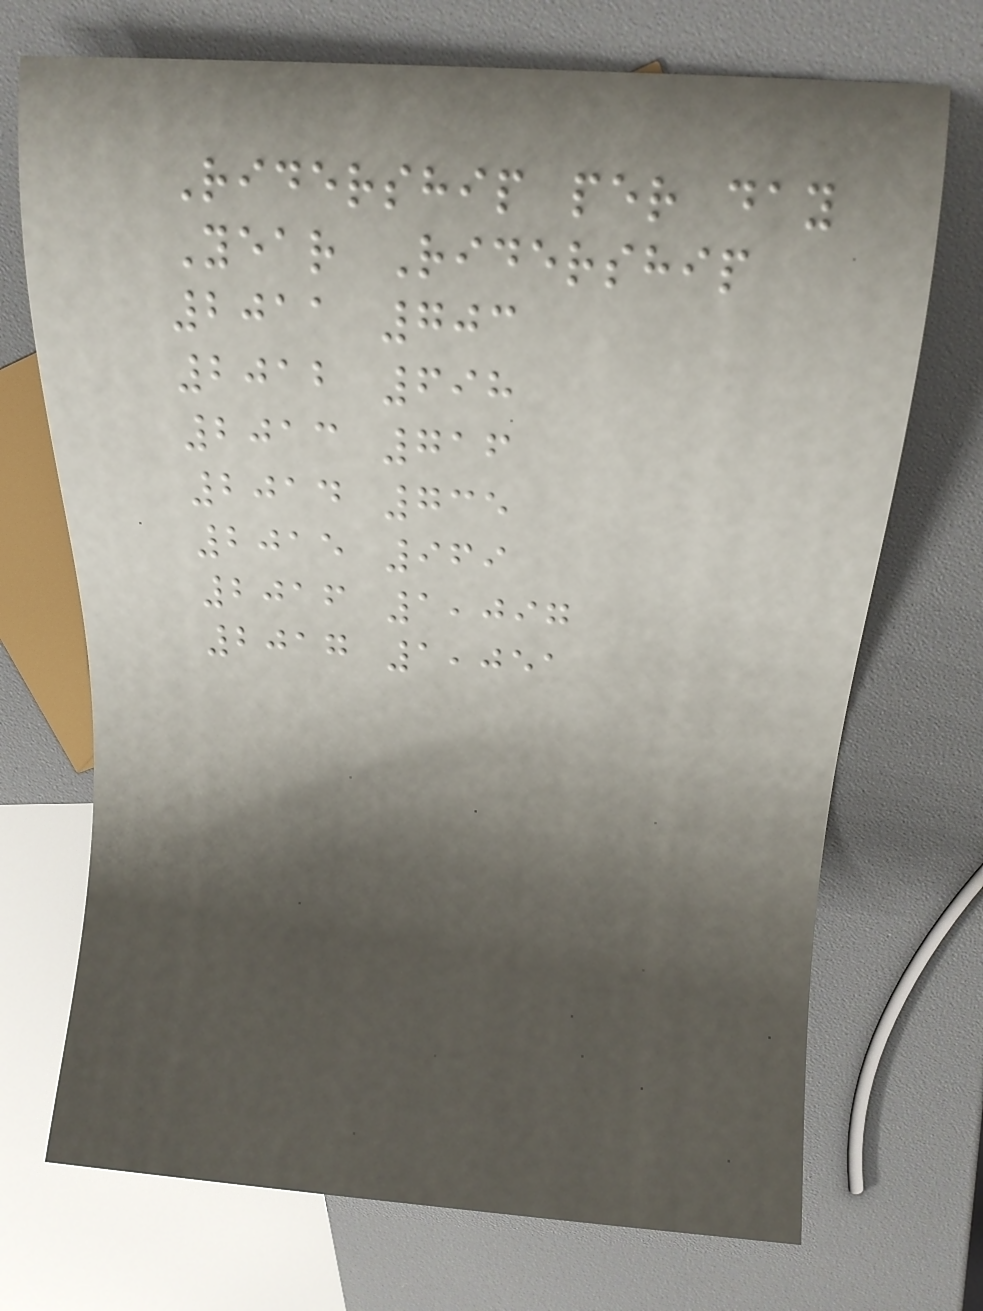Ridership per day
Year Ridership
2011 703
2012 698
2013 716
2014 735
2015 969
2016 1,097
2017 1,051
